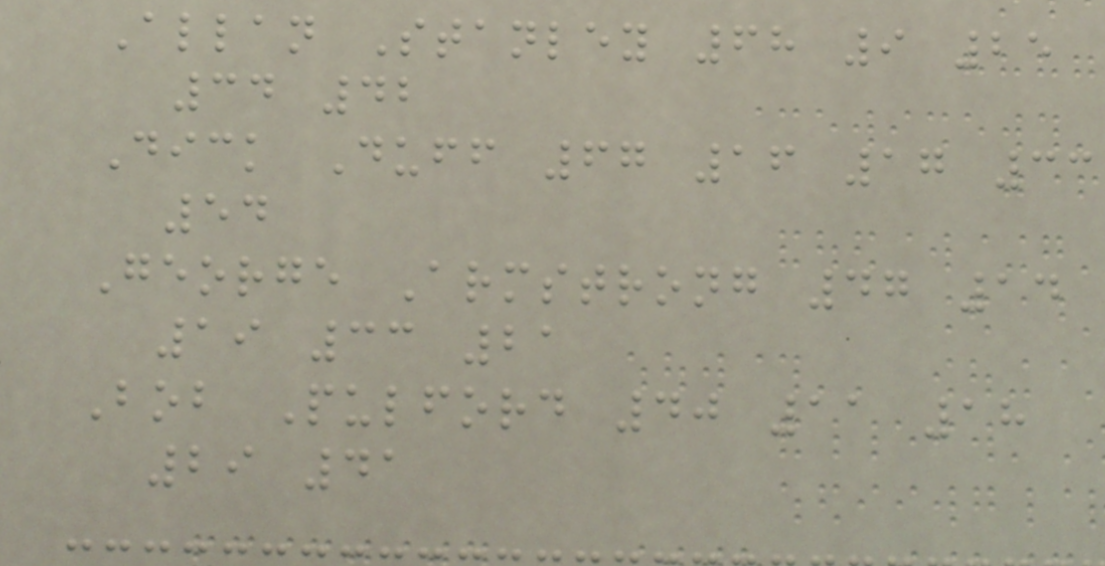Allan Stanley 68 9 25
34 42
Dick Duff 67 16 17 33
54
George Armstrong 47 14
19 33 21
Bob Pulford 40 11 18
29 41
